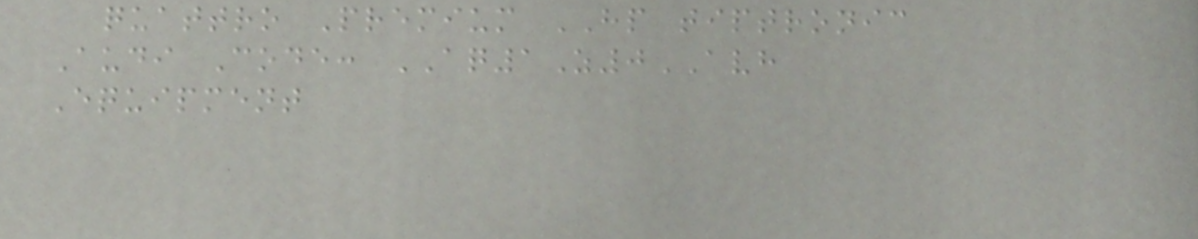quattro Premium HP tiptronic
Audi Code: AQ1Z0AVH
Equipment
